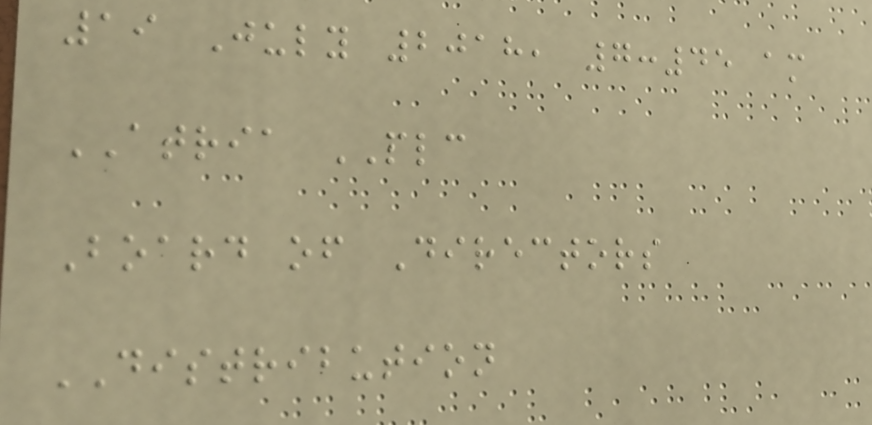19 July 2018, 7:45 am
ATRIA PLC
Board of Directors
DISTRIBUTION
